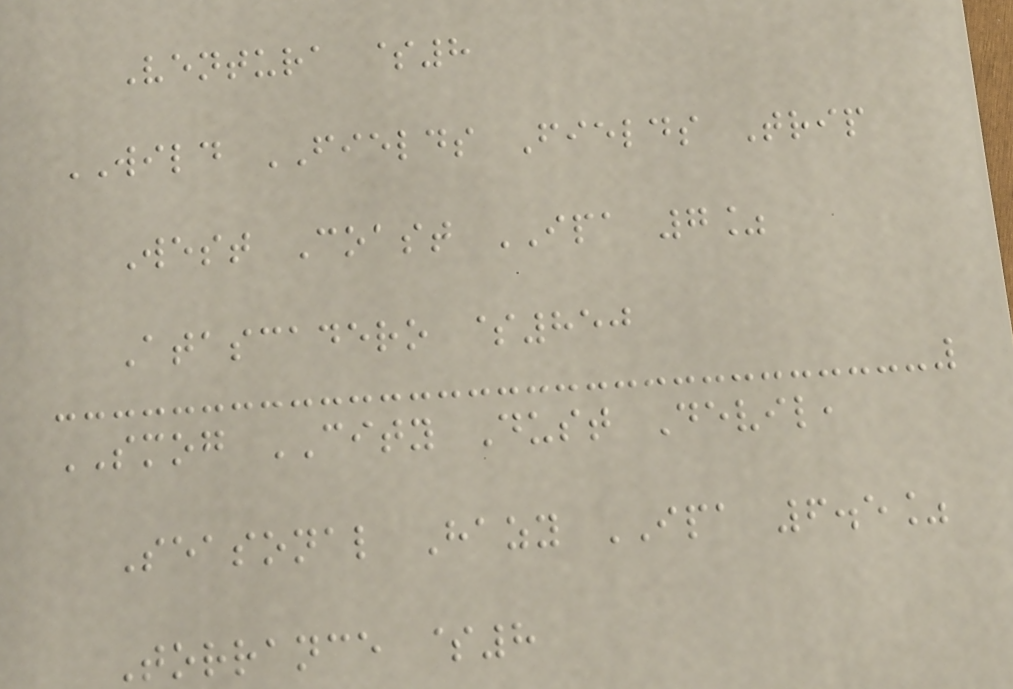Ventura $8
WILD FIELDS Fields Trip
West Coast IPA 7%
Atascadero $850
SMOG CITY Dust Devil,
Seasonal Hazy IPA 6.5%
Torrance $8
